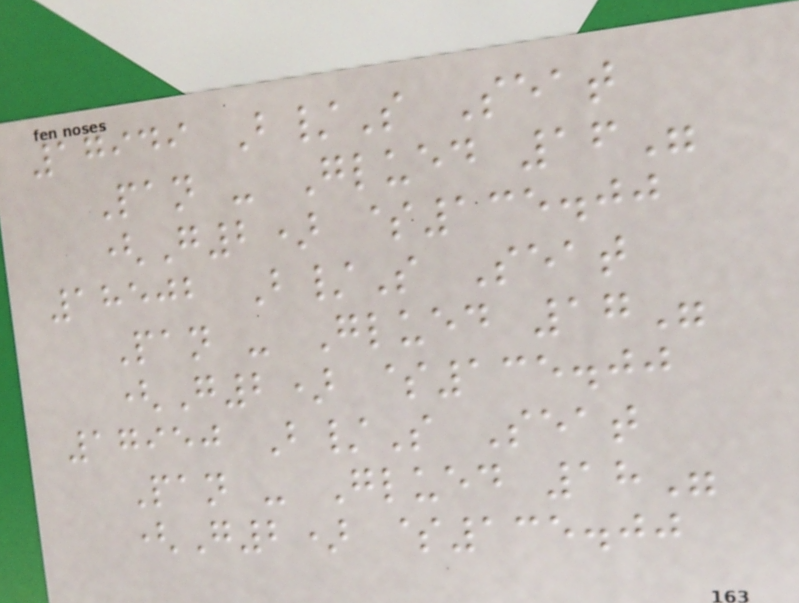17949 B/S Seat
Pan - Glued 16"
(G2) $135.00
18502 B/S Seat
Pan - Glued 17"
(G2) $135.00
17950 B/S Seat
Pan - Glued 18"
(G2) $135.00
